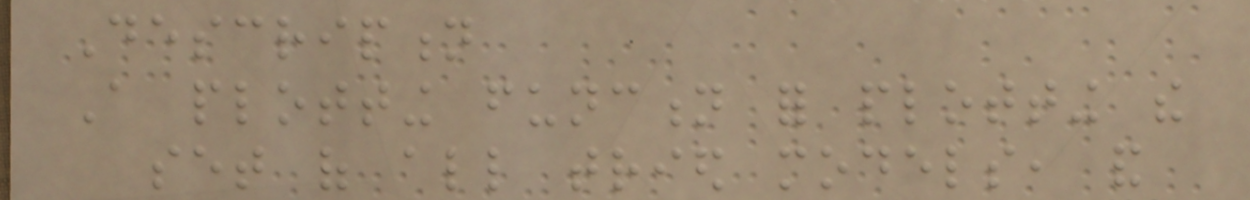Description
A plotting function for plotting the
set of all tried models, and
